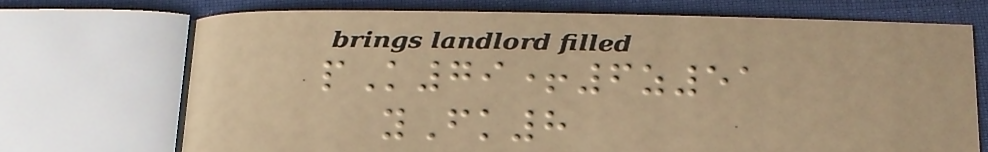pK79+6z51
yFk8
